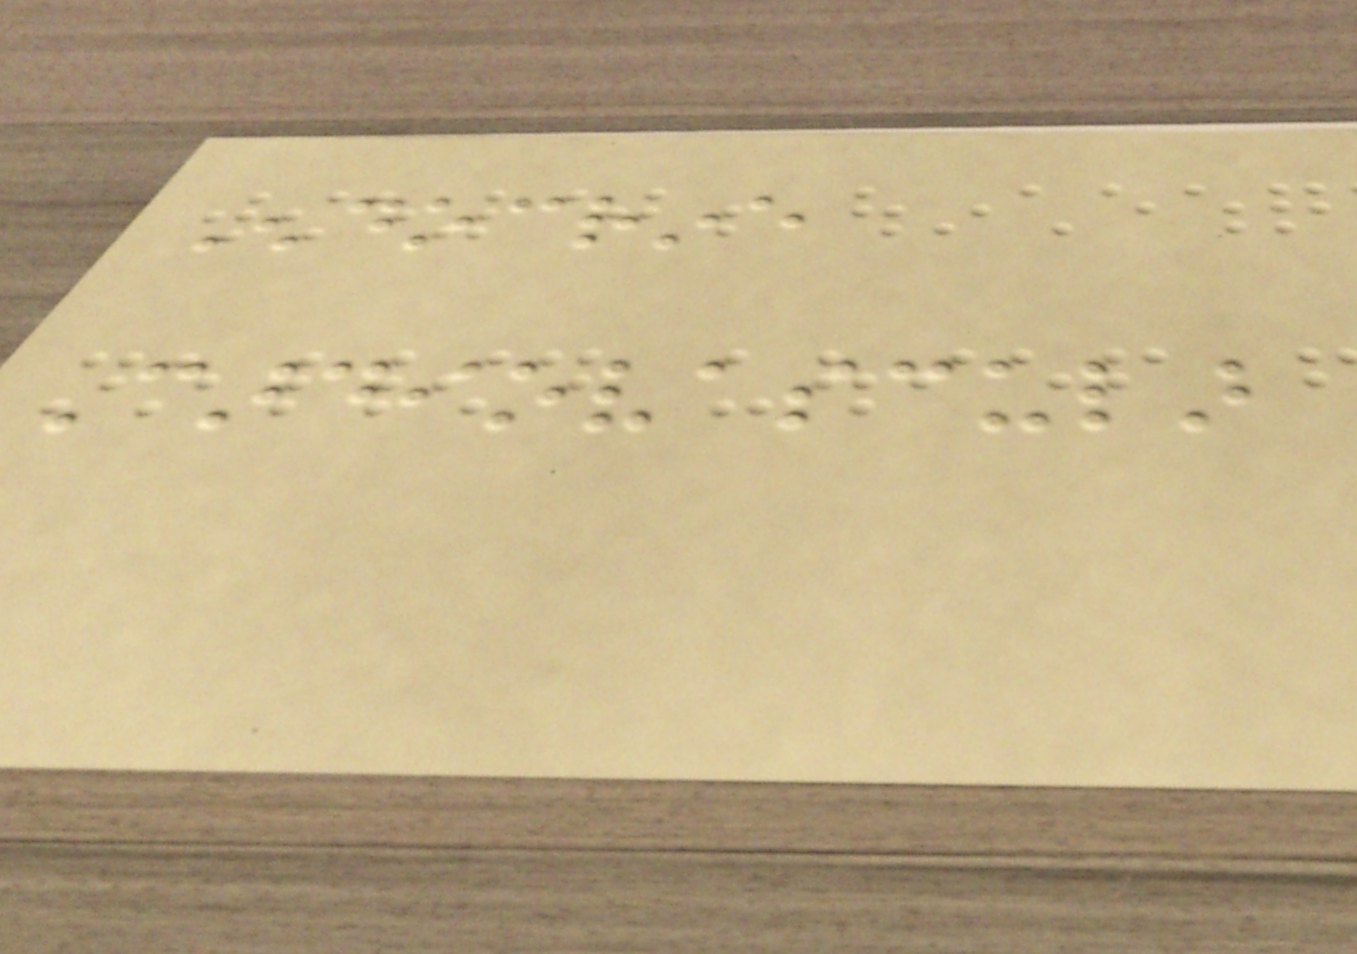Endocrine
Cardiovascular
